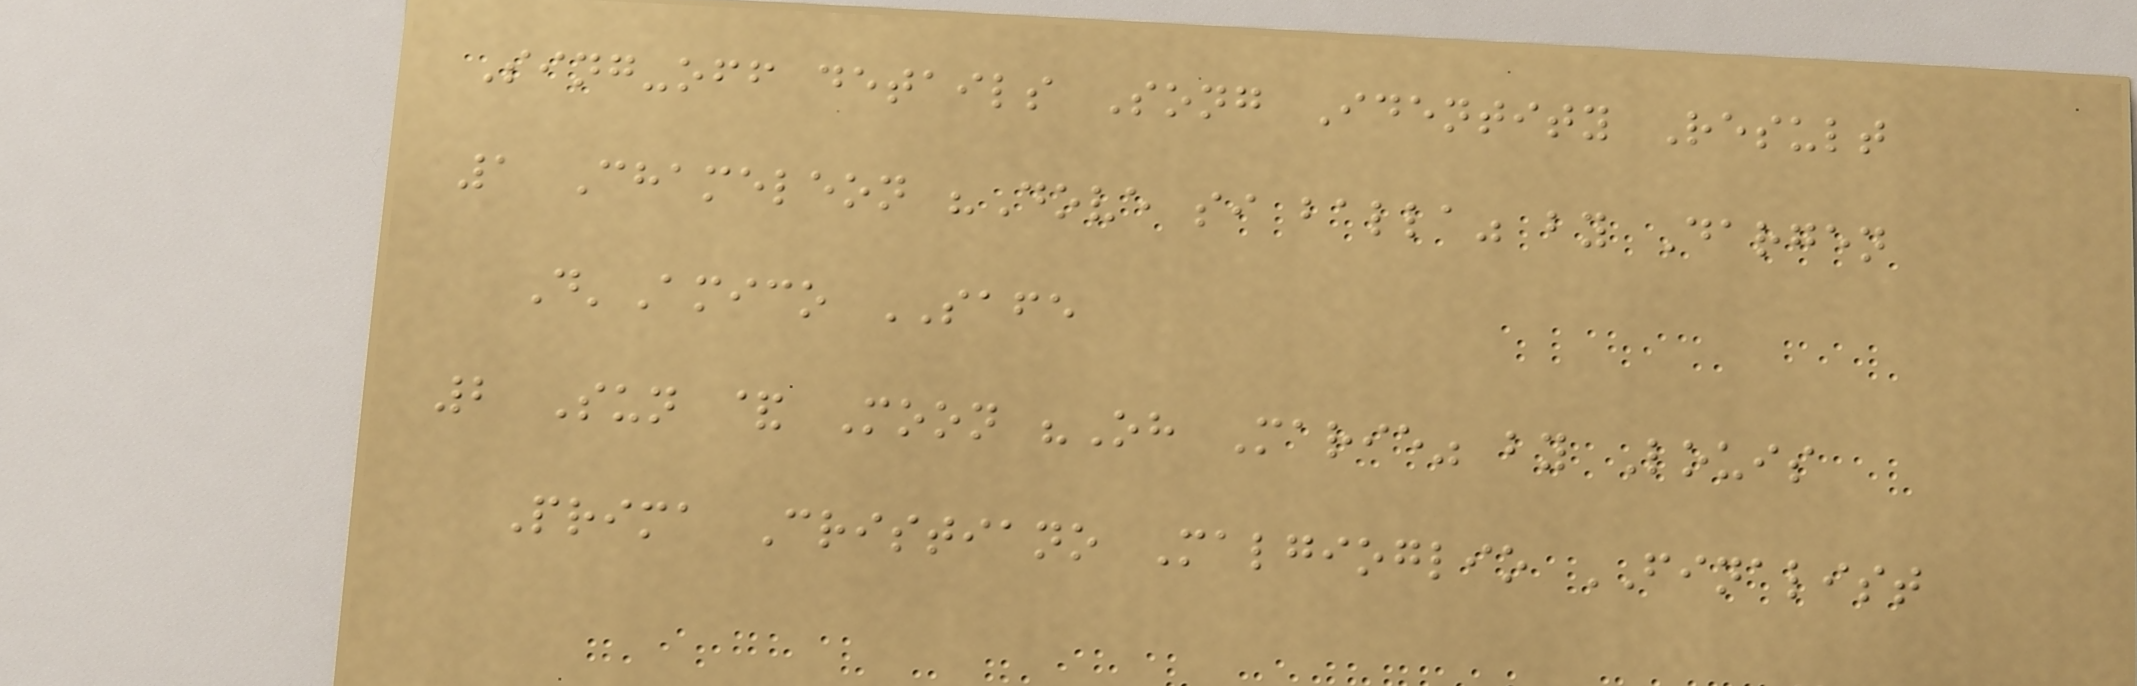Sing-off details Song Identity Result
1 Chameleon "Dove si balla" by Dargen
D'Amico SAFE
2 Sun & Moon "Oh Marie" by Louis
Prima Cristiano Malgioglio FINALIST
